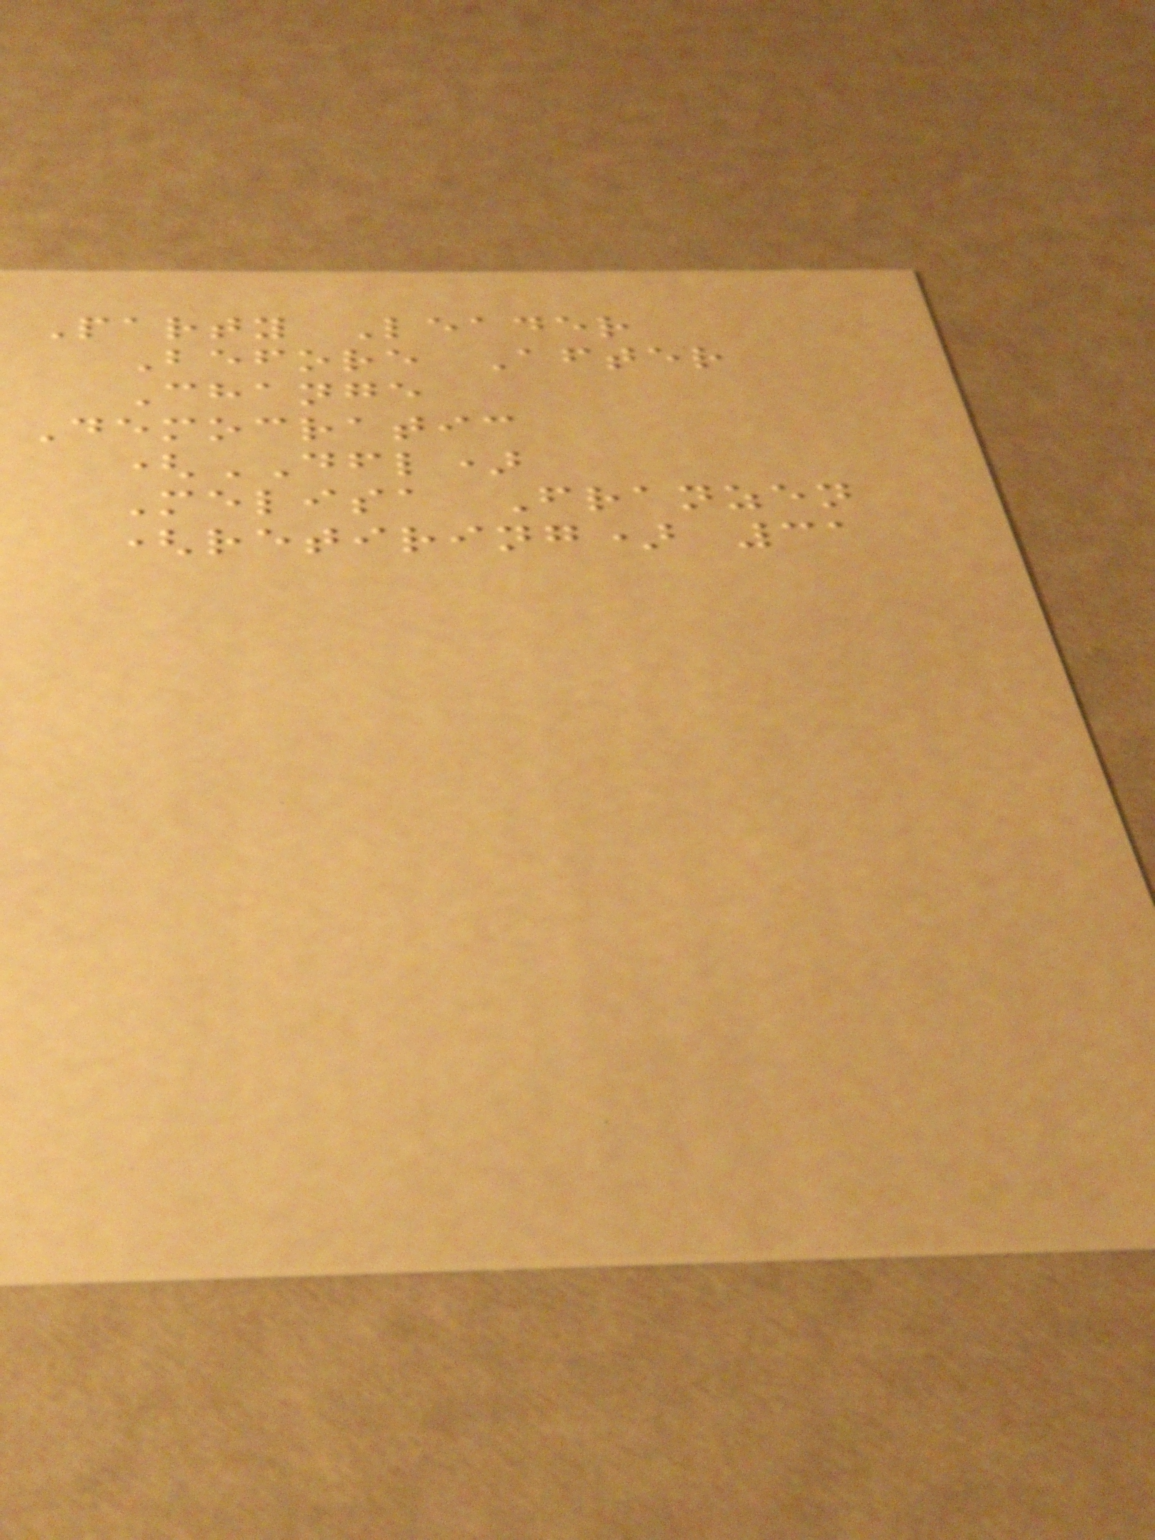Party Leader
Before After
Change
Democratic
(DFL)
Melisa Franzen
(retiring) 31
